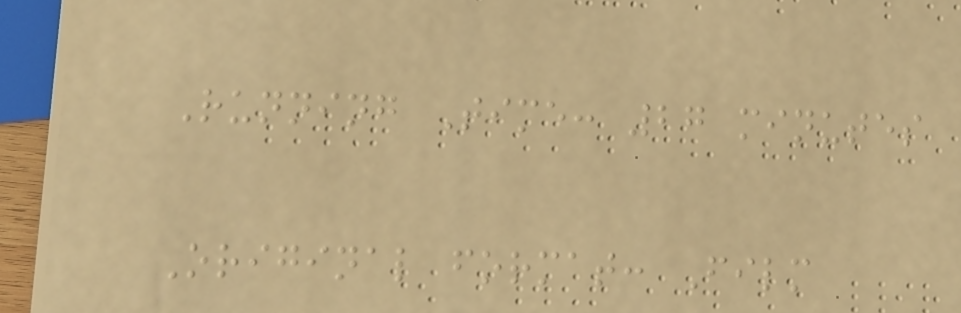Running Time: 27 minutes
Original format: Film
